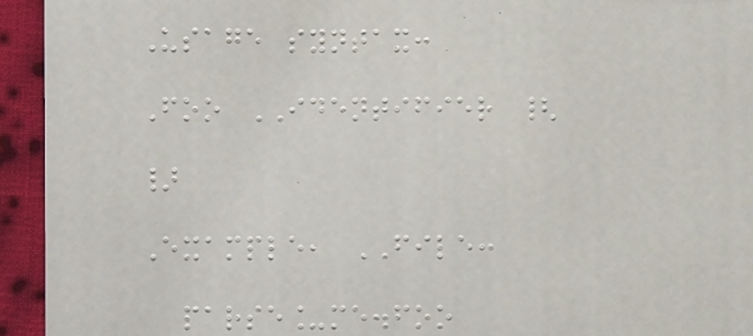Usage syntax:
Foo IDENTIFIER {
}
Example, FILE:
parse_me.foo
